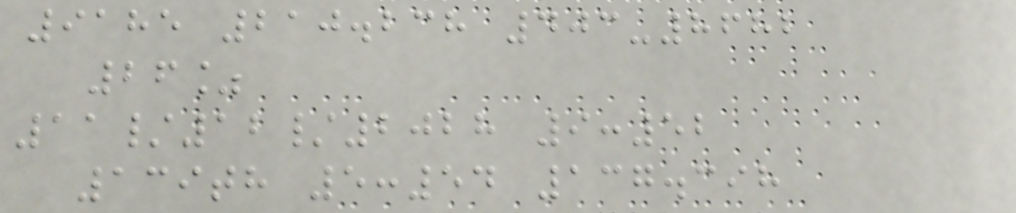9185 210.238 403-8682
26%
11/12/2028 9:52
139th 5:54 137.398
